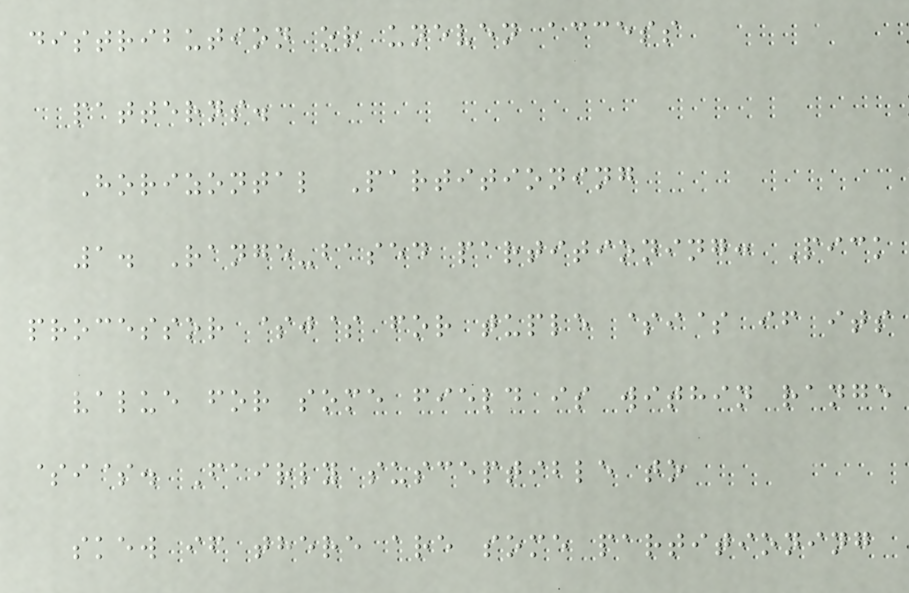distribution or uneven access
patterns.
Horizontal Partitioning
1. Range-based partitioning: Pick
processor $j$ for tuple $i$ if its
value for some field is within range
$i$. Fairly susceptible to
skew if there are some partitioning
